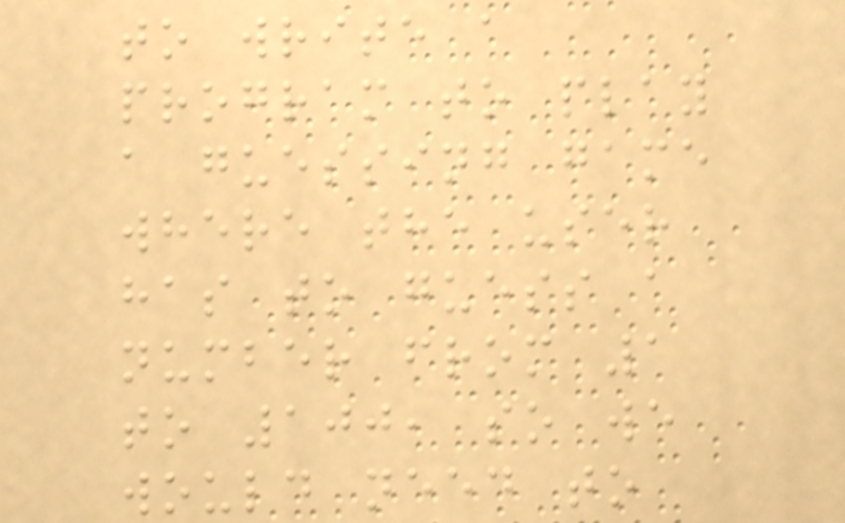to write a
program to play
a guessing game
where the user
has to guess a
number from 1
to 100, so we
would need to
